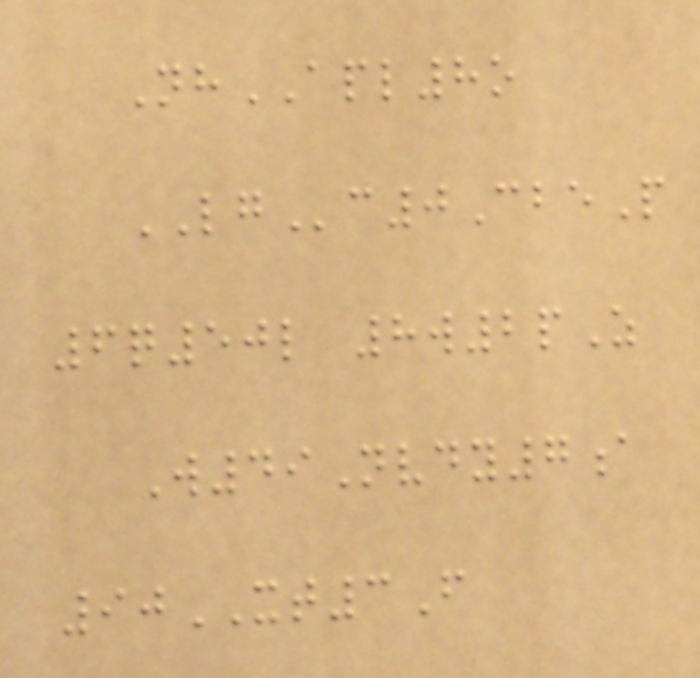NhAPL8o
LGc0CbeP
6q50l 8w2pZ
W49Nvdy7a
90XT3F
